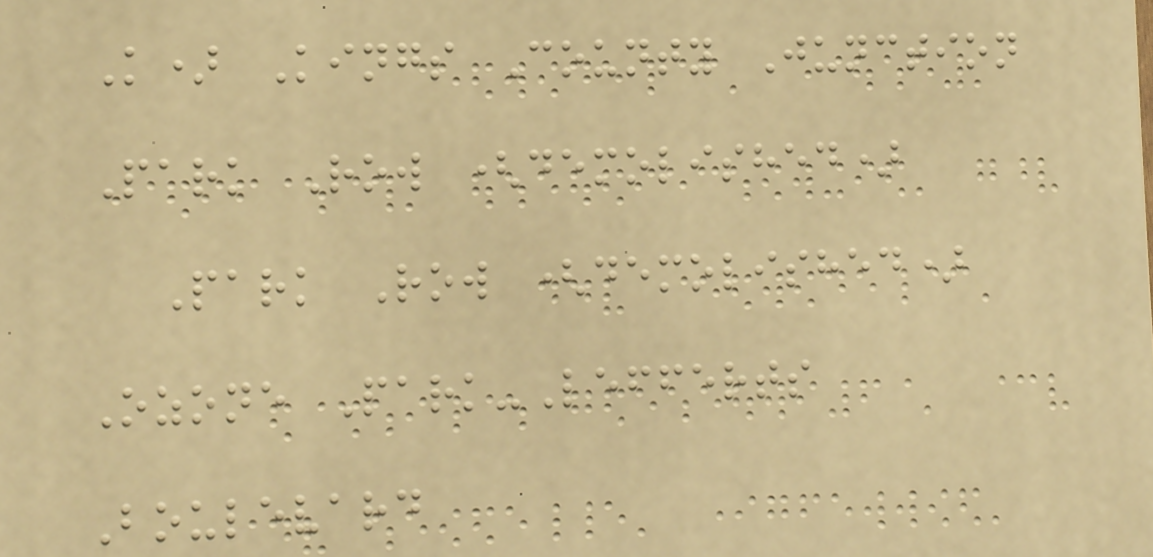K) Kings County Junction
Park Row (demolished)
Park Row (demolished)
Ozone Park-Lefferts
Boulevard
